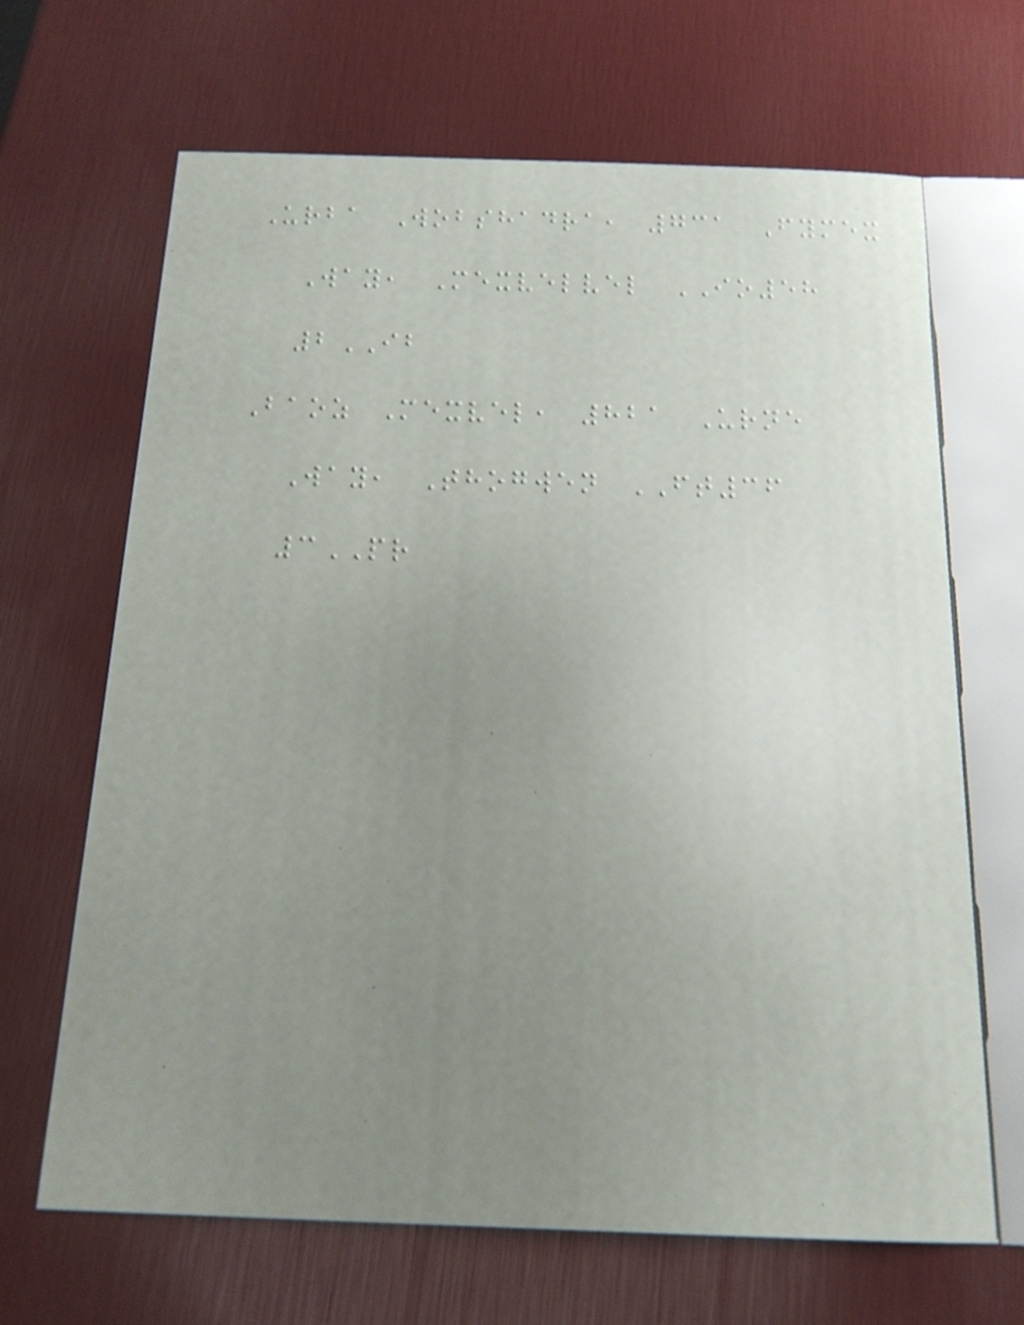Urba Wobshadra, 731 Fymex
Way, Mexvelvel IO58
2IB
Baoz Mexvel, 821 Urne
Way, Thogwen FT36
3PR
